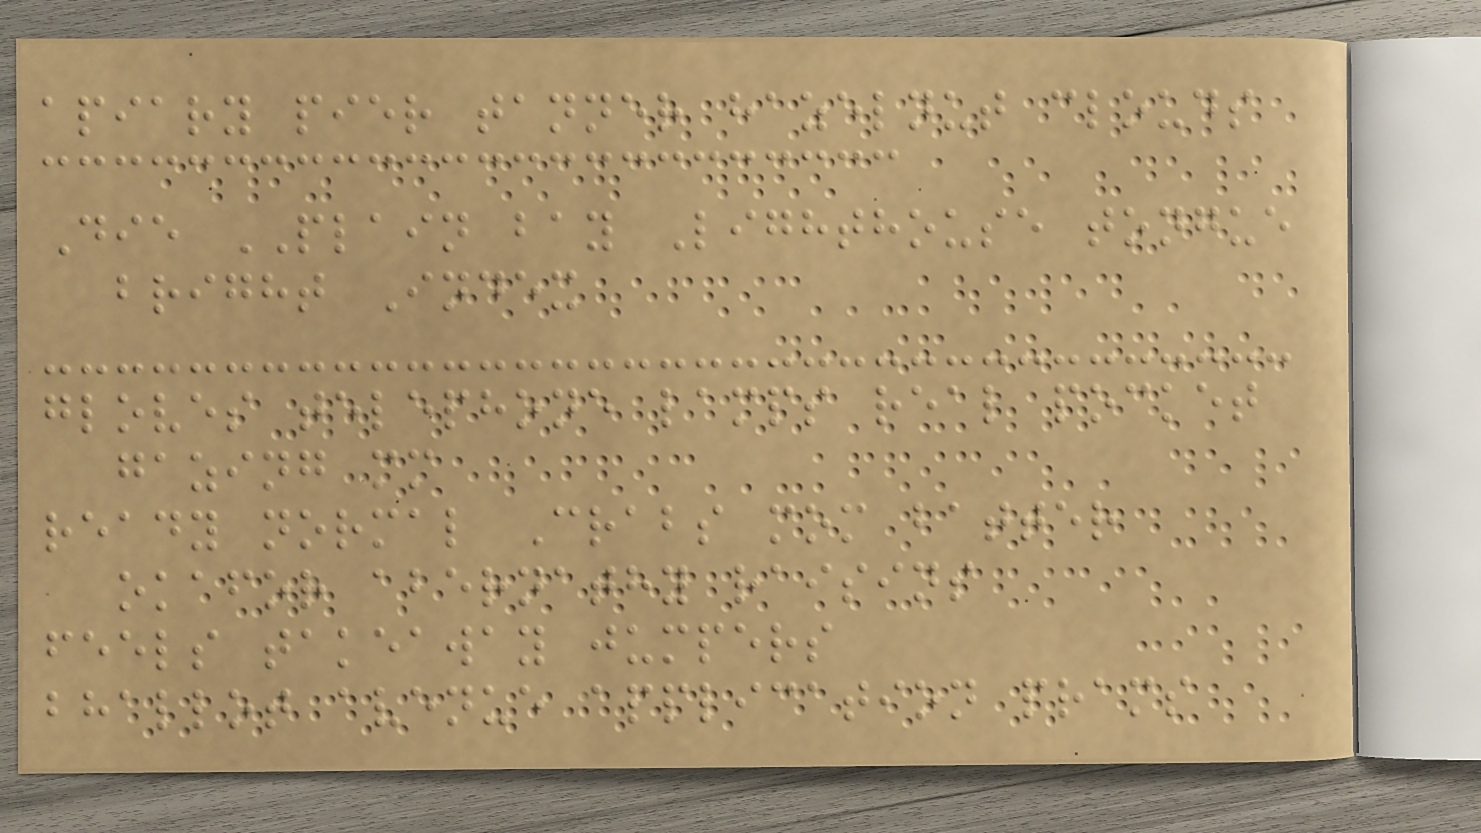apiary pier tanner hazelnut clouds
Die PLAIN bay Lighthouse tongue
bright Index
gloves telephone lamps real pocket
gazing mm
ready normal Crabs mom batter
okafor abernathy raisins
feels takeaway jumpers
bhallot avenue application prams
